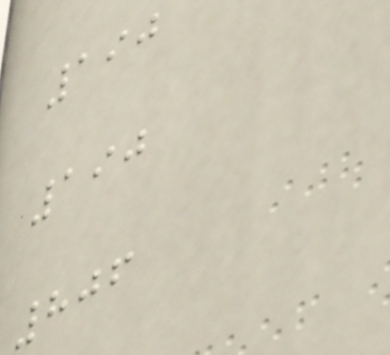190
190
806
